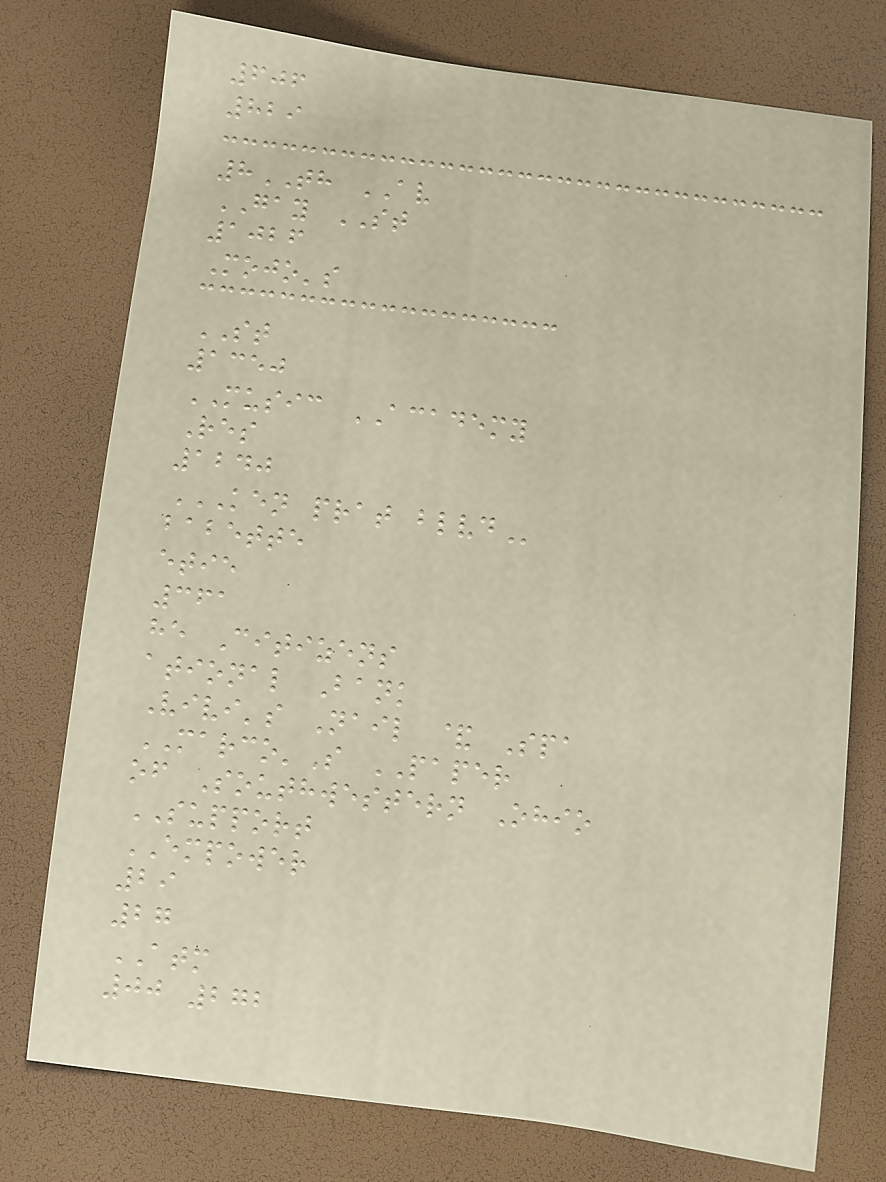606
829
8TH AV
GAY ST
1026
Mojo's
ST
1350
MUSIC ACADEMY
Res
1240
KEN PRAT BLVD
babette
etie
361
he Citizens
ational Bank
Vivi's Nail & Spa
MARCO'S PAPER
of Southwestern Ohio
SUPPORT
EMPOWER
29
27
ATM
00 272
